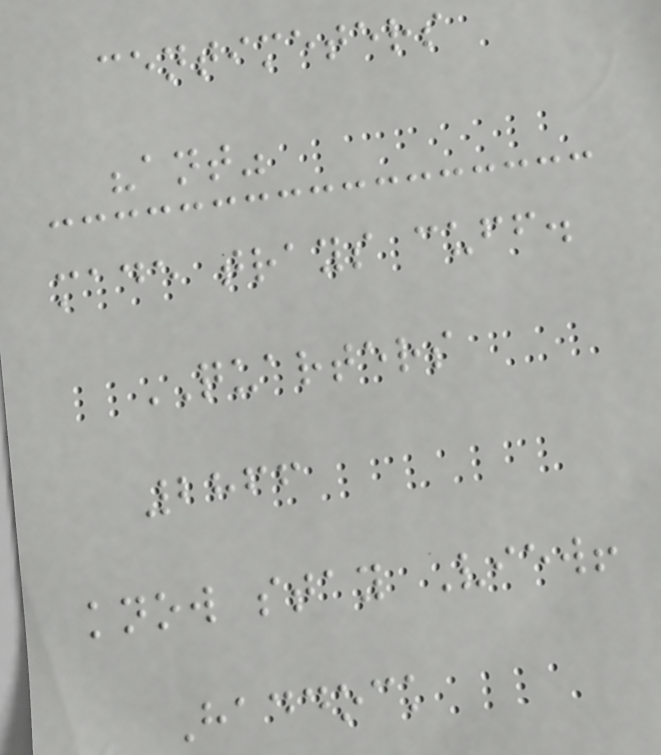centimeters
"ant"
made trays cuff.
QUARTERS
2866
know stay View!
Haddock
